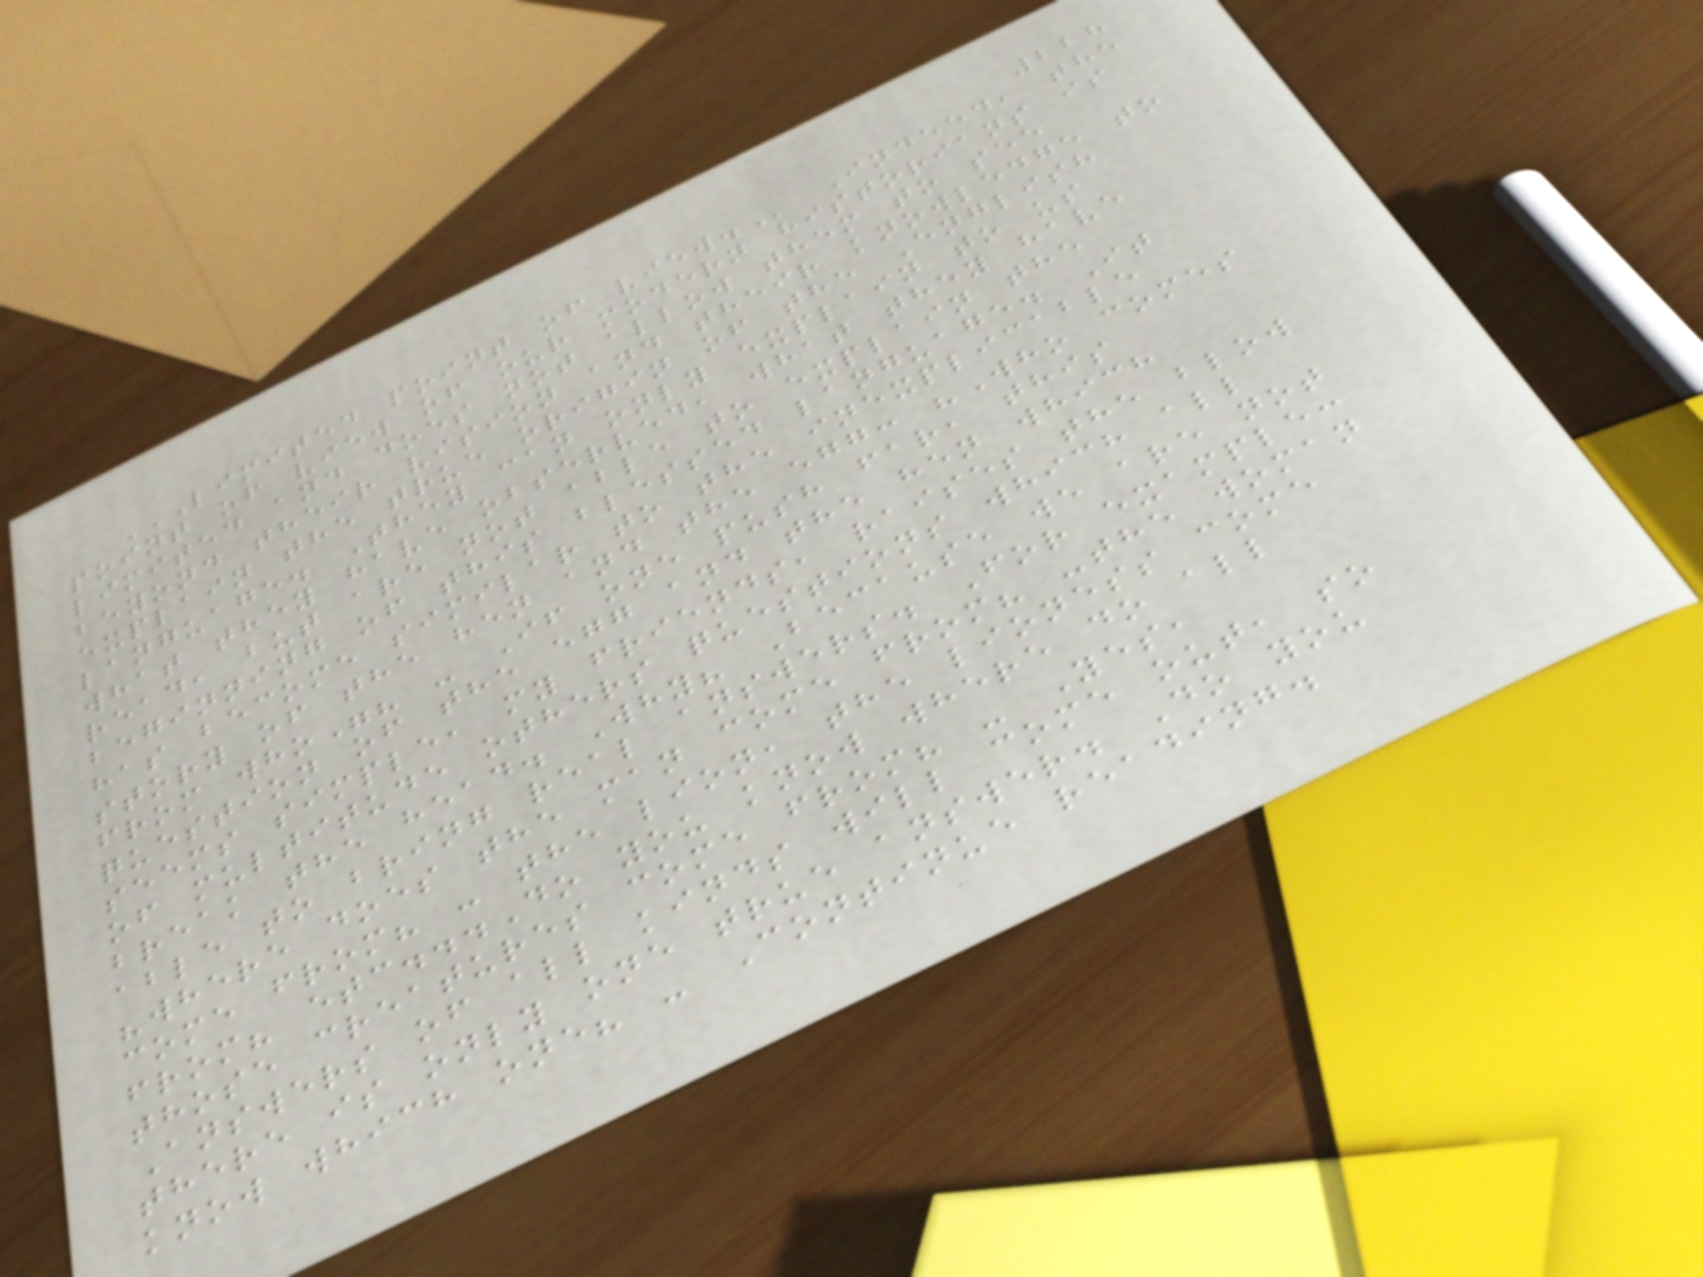228
LIMITED POINT OF VIEW. Indeed, the
point of view of our modern historians is
limited and does not allow them to see
beyond their vision and their knowledge to
explain the true origin of the English
language. They can only explain to us
what they have observed, what they have
read, but are not able to explain the
beginning of this blessed language. It
has become similar to the inexplicable
story of the hen and the egg: "Who comes
from who"? - If one push far, this
question of the egg and the hen which
seems simple, my friends, raises the blow
of multitude others questions which all
break the head. Why? Because we are not
able to bring real answers. For example:
"where does the man come from? -the woman
come from? - the lion, the lioness come
from? etc...Do you know where do all
those creatures come from? - Yes,
Answers of all kinds will come out, so
there is only one true answer. Do you
know which one? - Continue reading.
